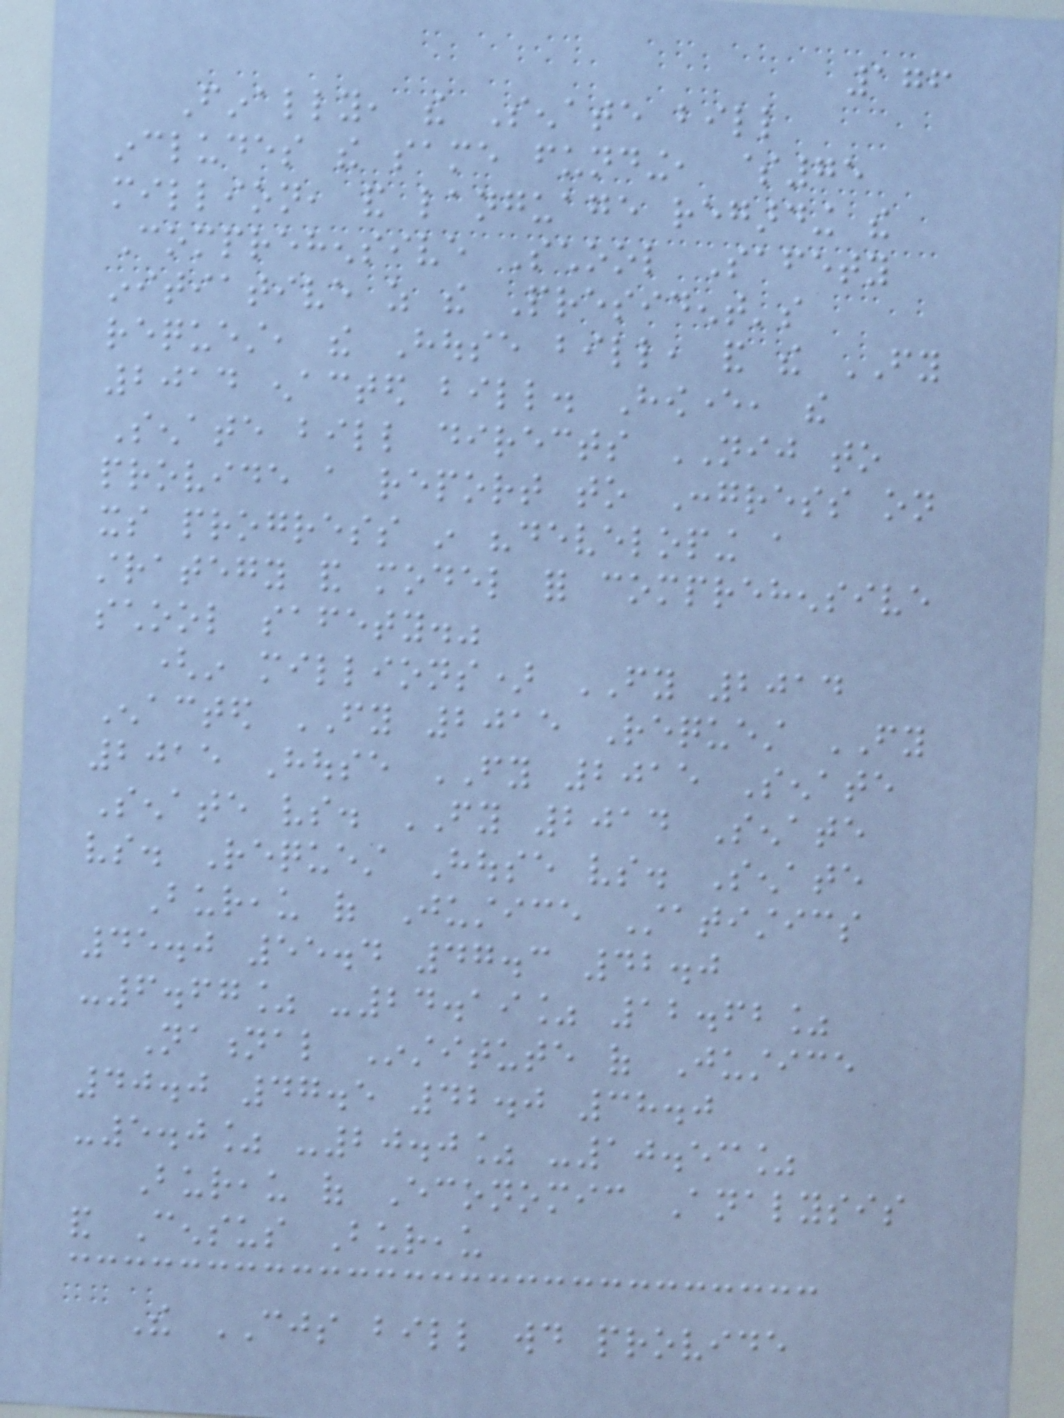176
Finally, the Senate bill
includes the same funding, $75
million, and language regarding the
Comprehensive School Safety
initiative as the President's
request, the House bill, and the FY
2014 enacted bill. However, the
Senate bill directs NIJ to
provide a report to Congress on
its progress in "developing a
strategy and model for comprehensive
school safety."
(in millions) FY 2014
Enacted FY 2015 Request FY
2015 House FY 2015 Senate
Senate vs. FY 2014 Senate
vs. Request House vs. Senate
Bureau of Justice Statistics
45.0 55.4 47.3 42.0
-6.67% -24.19% 12.62%
National Institute of Justice
40.0 47.5 42.0 38.0
-5.0% -20.0% -10.53%
Bureau of Economic Analysis
and Census Bureau
The CJS bill would provide
